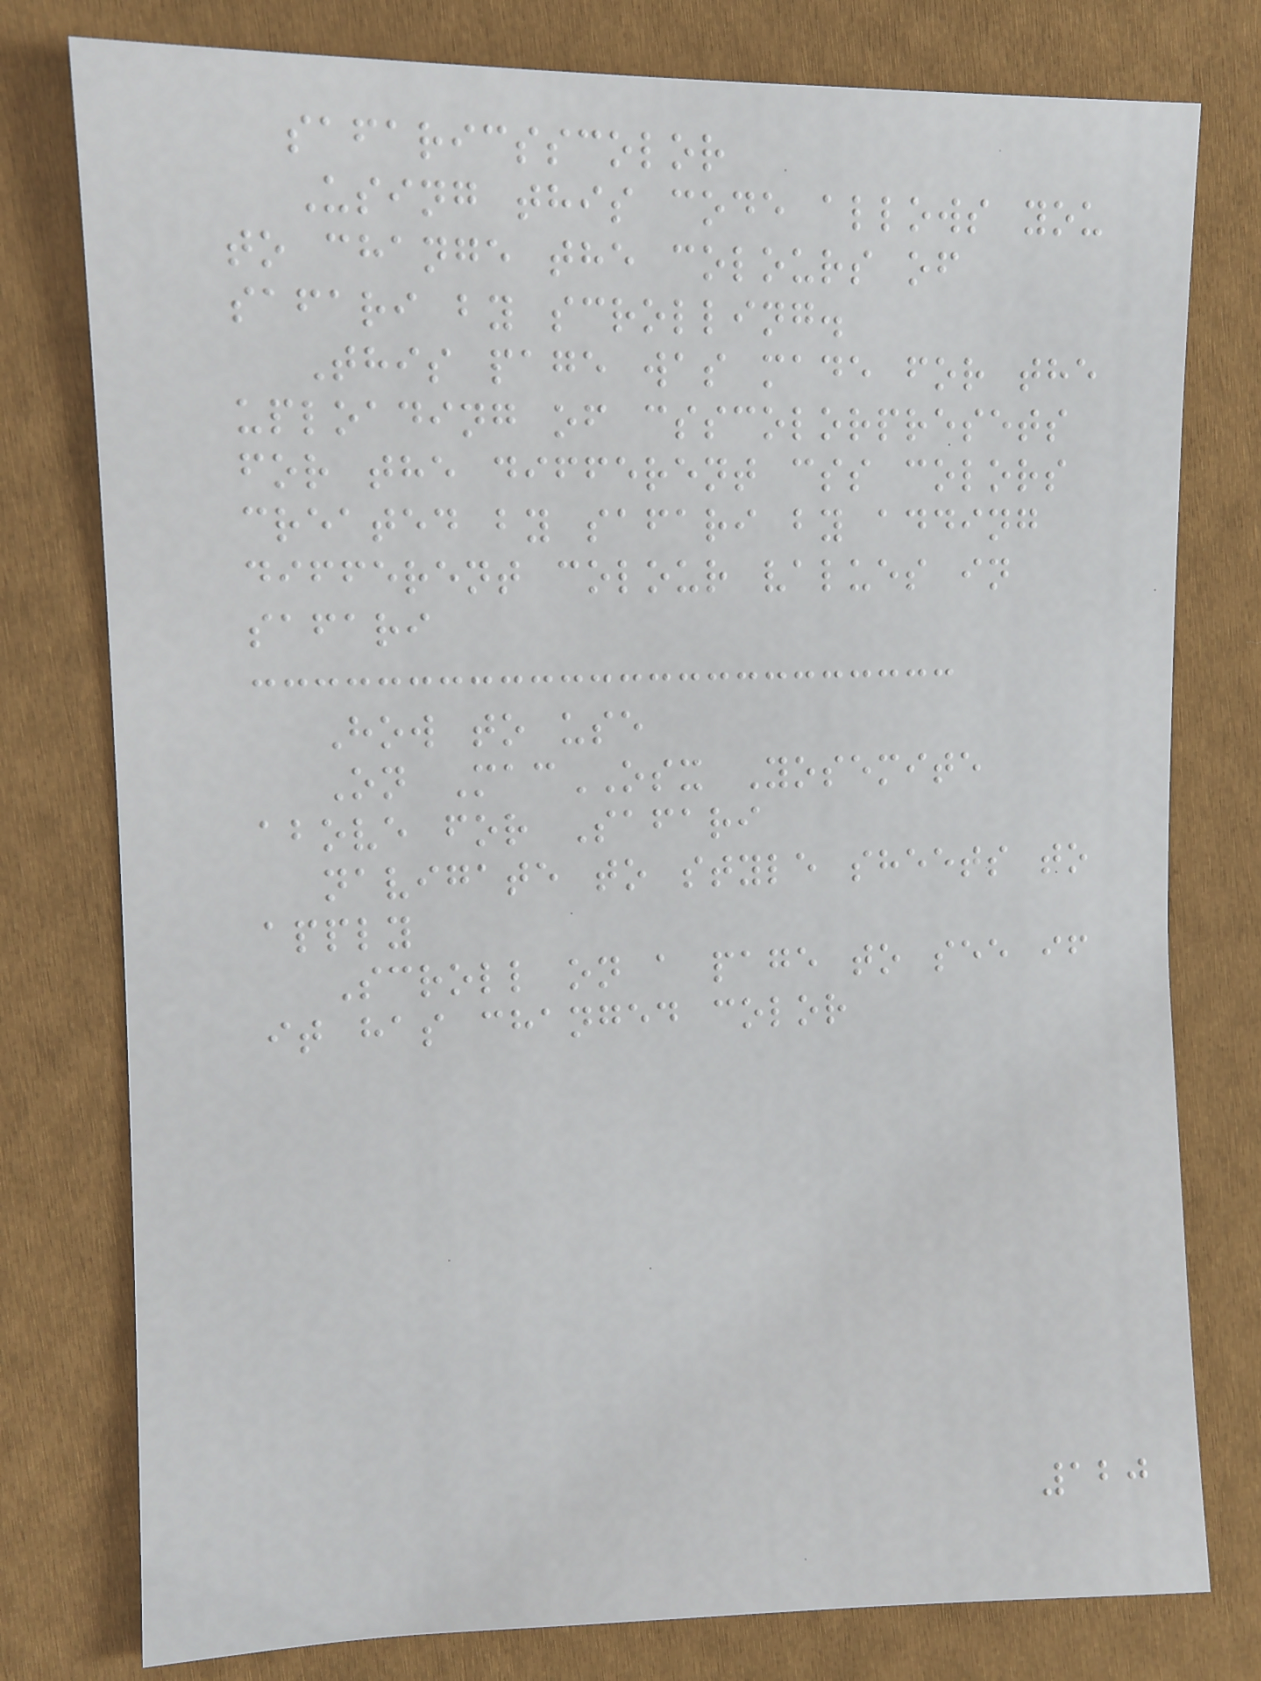safaricsscolor
Using this code allows you
to change the colours of
safari by scrolling.
This page was made for the
uploading of csscolorpresets
for the different css colors
created by safari by adding
different colour values in
safari
How to use
On MacOSX Yosemite
above for Safari
navigate to style sheets to
apply
Scroll on a page to see if
it has changed color
120
